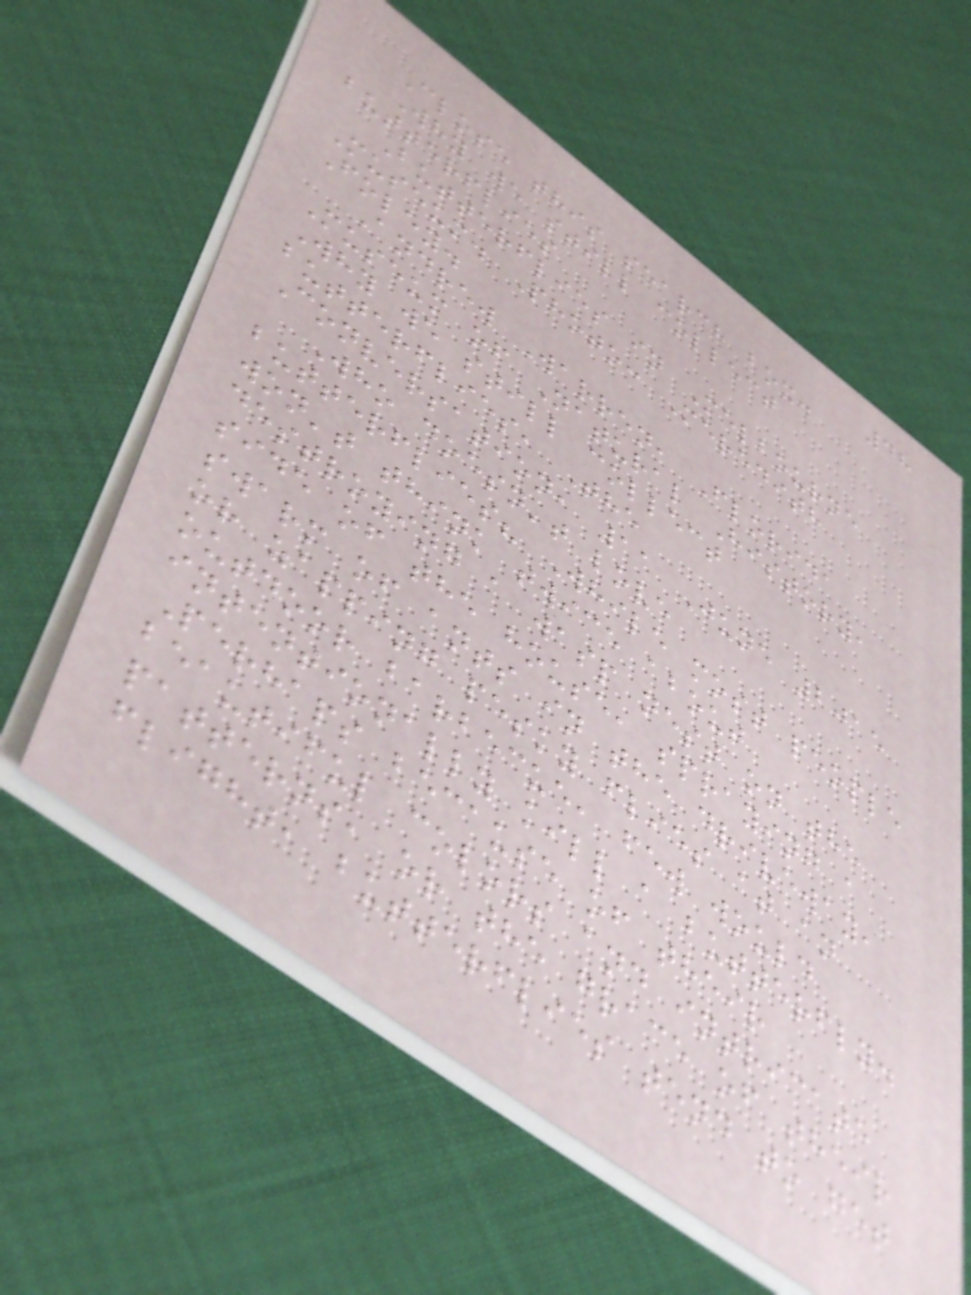48
Close this search box.
Why we still collect
butterflies
Butterflies in Melbourne
Museum. Photo: Meredith
Foley.
Andrew Warren, Florida
Museum of Natural History,
Why we still collect
butterflies, The
Conversation, 11 June 2015
Who doesn't love
butterflies? While most people
won't think twice about
destroying a wasp nest on the
side of the house, spraying a
swarm of ants in the driveway,
or zapping pesky flies at an
outdoor barbecue, few would
intentionally kill a butterfly.
Perhaps because of their
beautiful colors and intricate
patterns, or the grace of their
flight, butterflies tend to get
